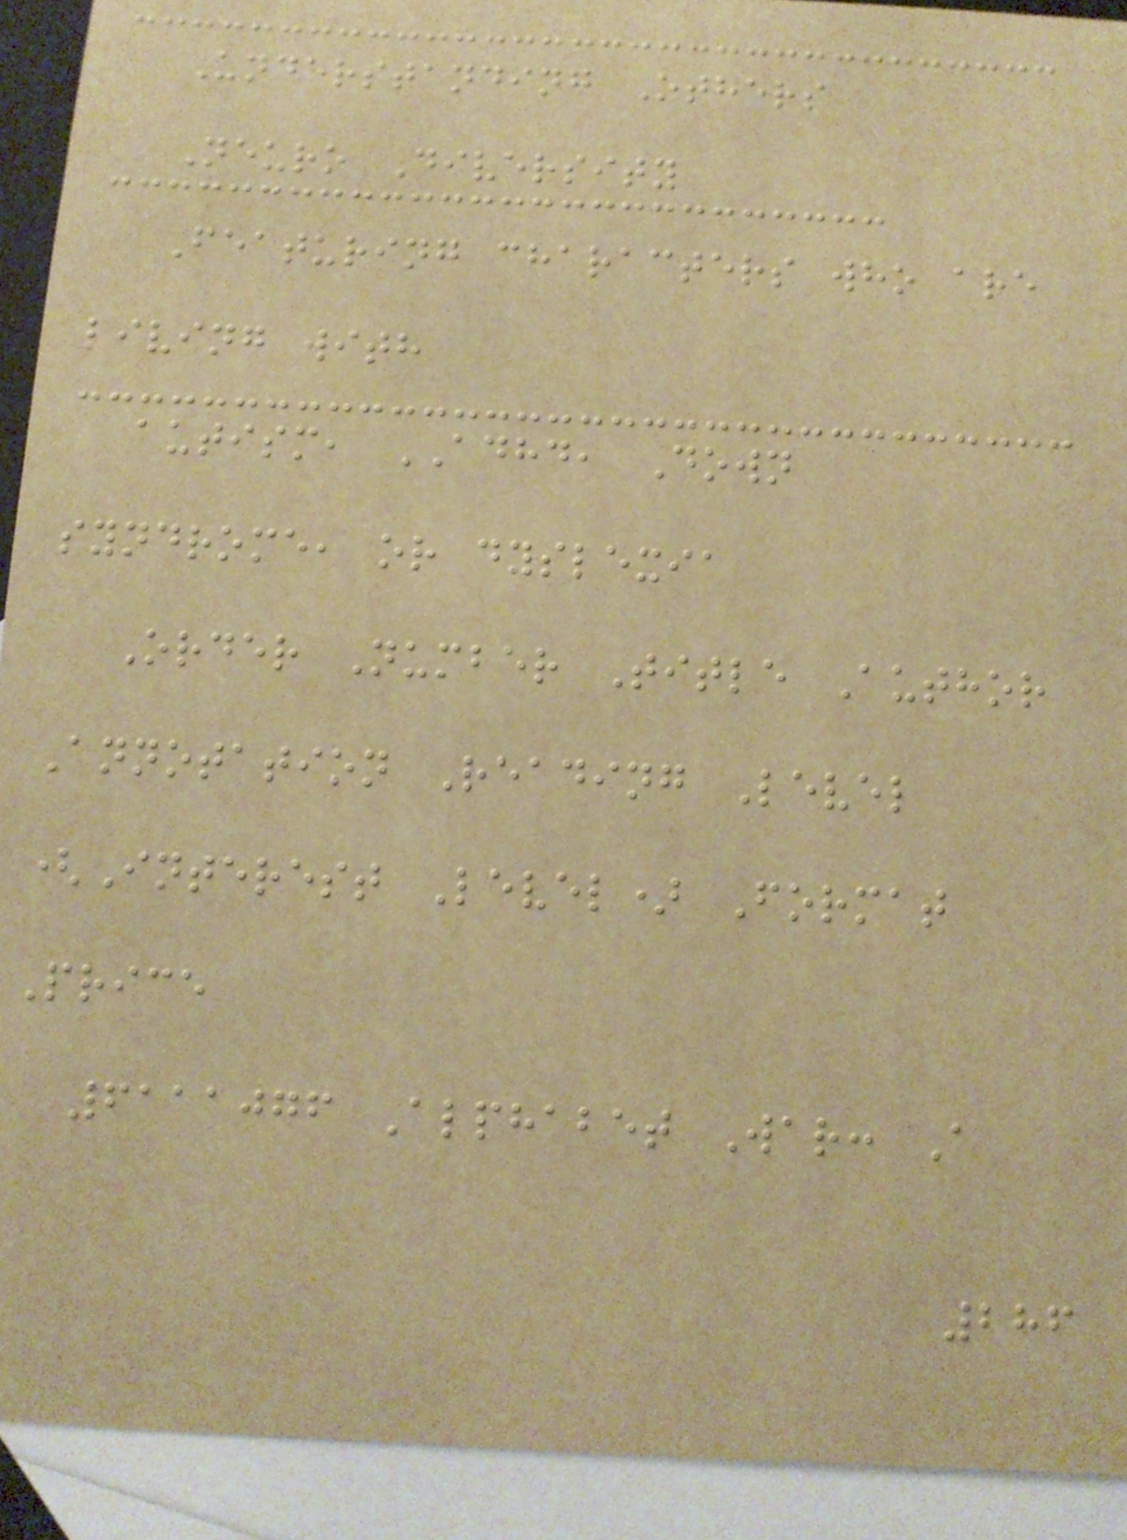Understanding Others
Neuro Diversity
Featuring characters who are
living with
autism, ADHD, Down
syndrome, or dyslexia
Order Number Title Author
Annotation Reading Level
(Interest Level) Format
Price
6111076 Alphabet War: A
286
